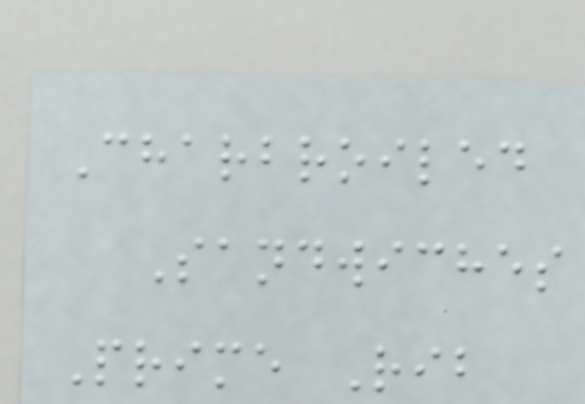Charbroiled
Sandwiches
Prime Rib
